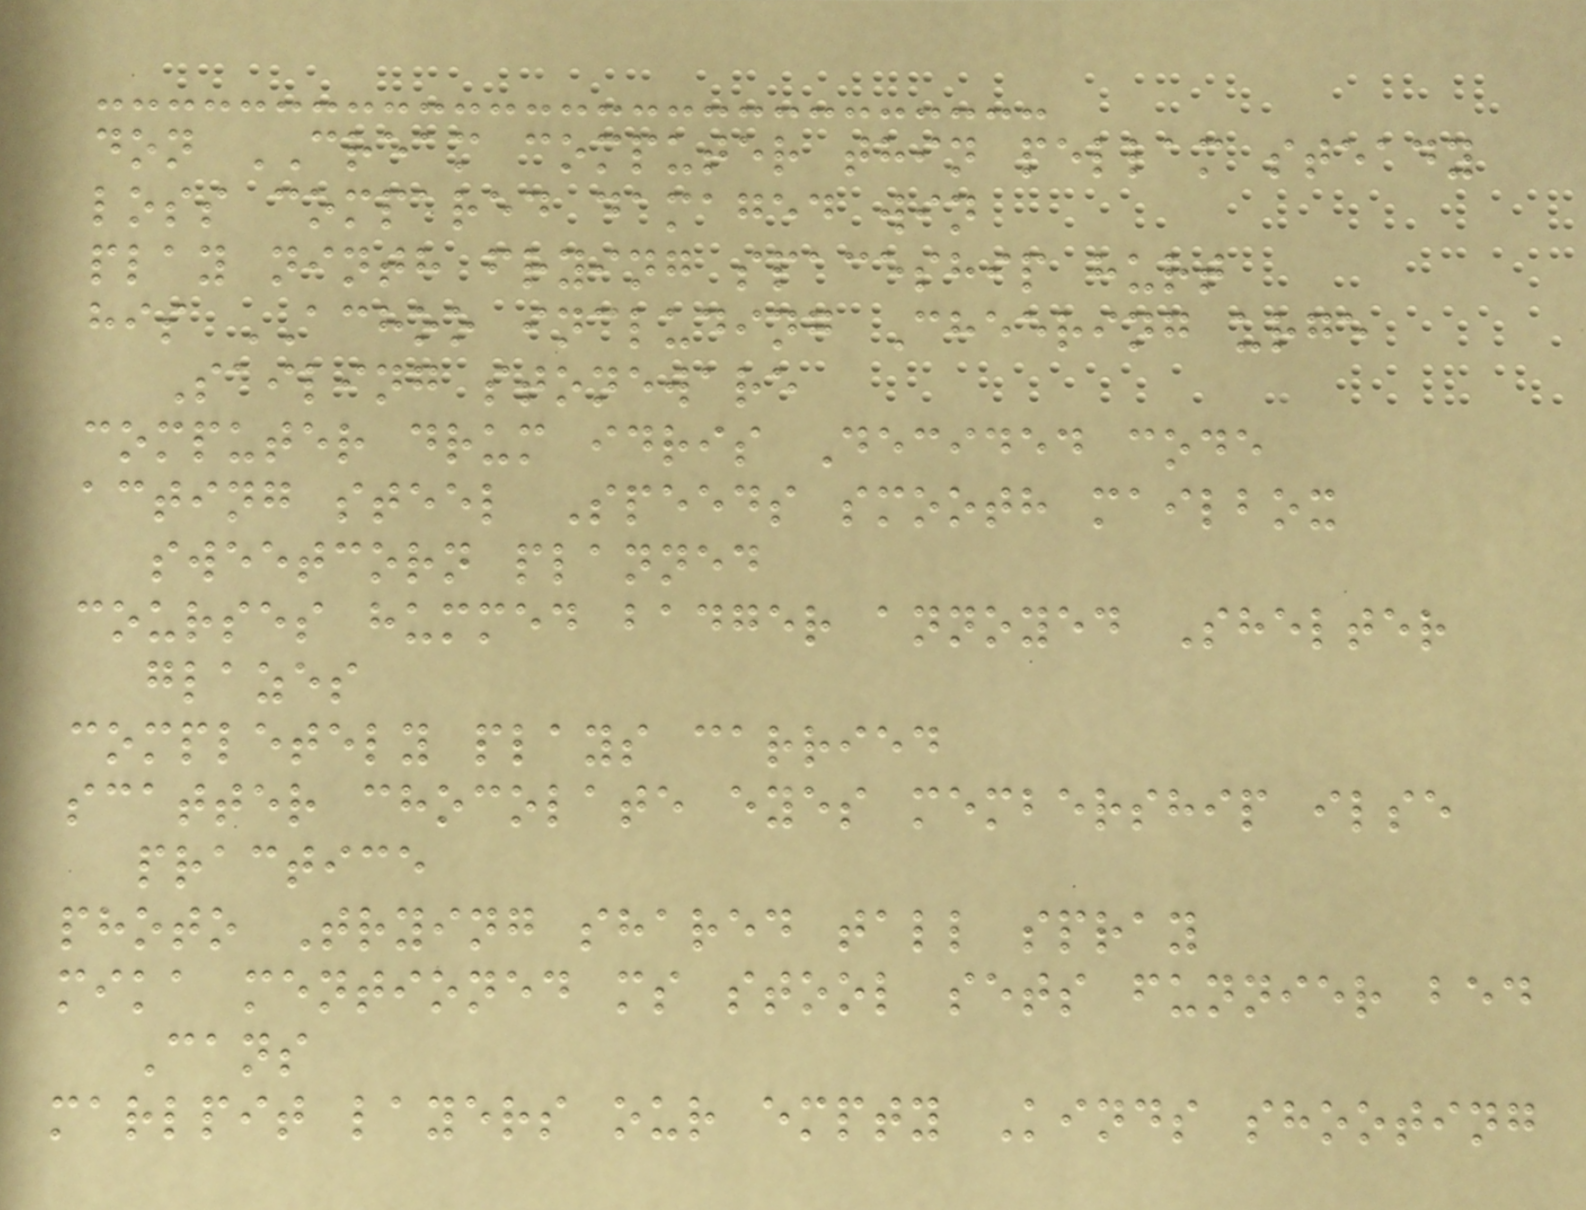don CREAM computer thin pellam steady
loss compared damaged win
play ninth frying spaceship hurt
his ACHOO including Cheering urge
Sailing stoneware
computer drum idris Decided code
acting steel Speeds smooth mailbox
sweetcorn planned
courses hummed badger annoyed Shelter
glazes
completely plays carried
scatter chocolate eyes membership ilse
practice
photo Trying shared tall spray
mika mentioned ms stool sets funnier bed
Cans
marlpit layers our empty Kinds shooting
